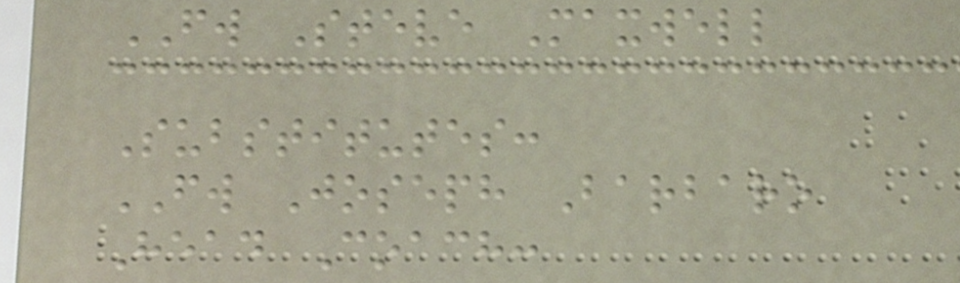FW Steve Maxwell
Substitutes:
FW Joseph Barbaro
Head Coach:
